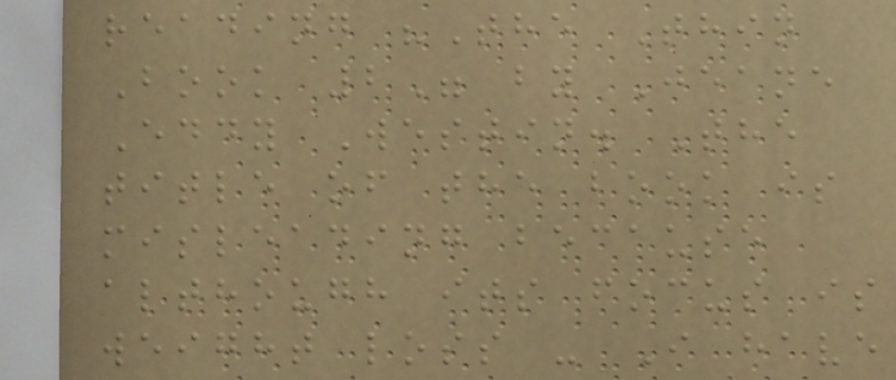reading "The Thin
Book 2" by Jeane
Eddy Westin. The
title of the book is
misleading because
although its focus is
weight loss - I have
